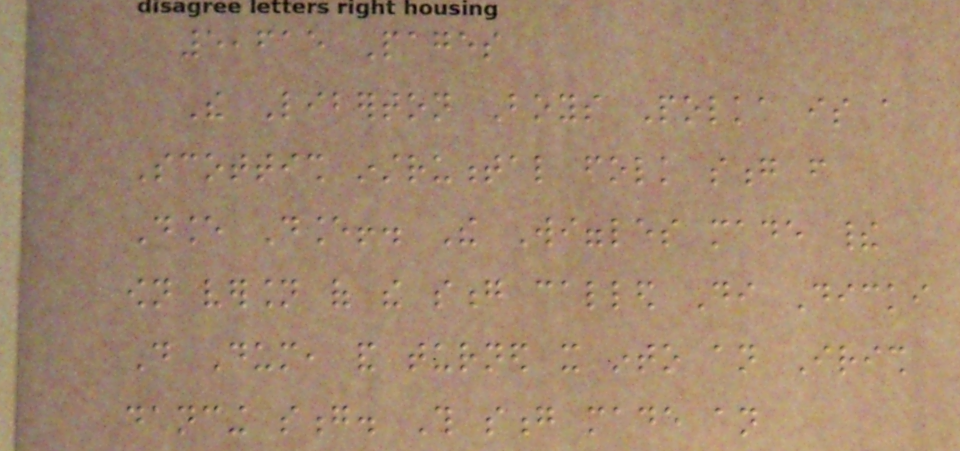5,615 Pages
The Liberton Boys Polka is a
Scottish instrumental folk song from
Dance Dance!. The Wiggles made their
own version of the song called Di Dicki
Do Dum, and turned it into an Irish
dancing song. This song made an
